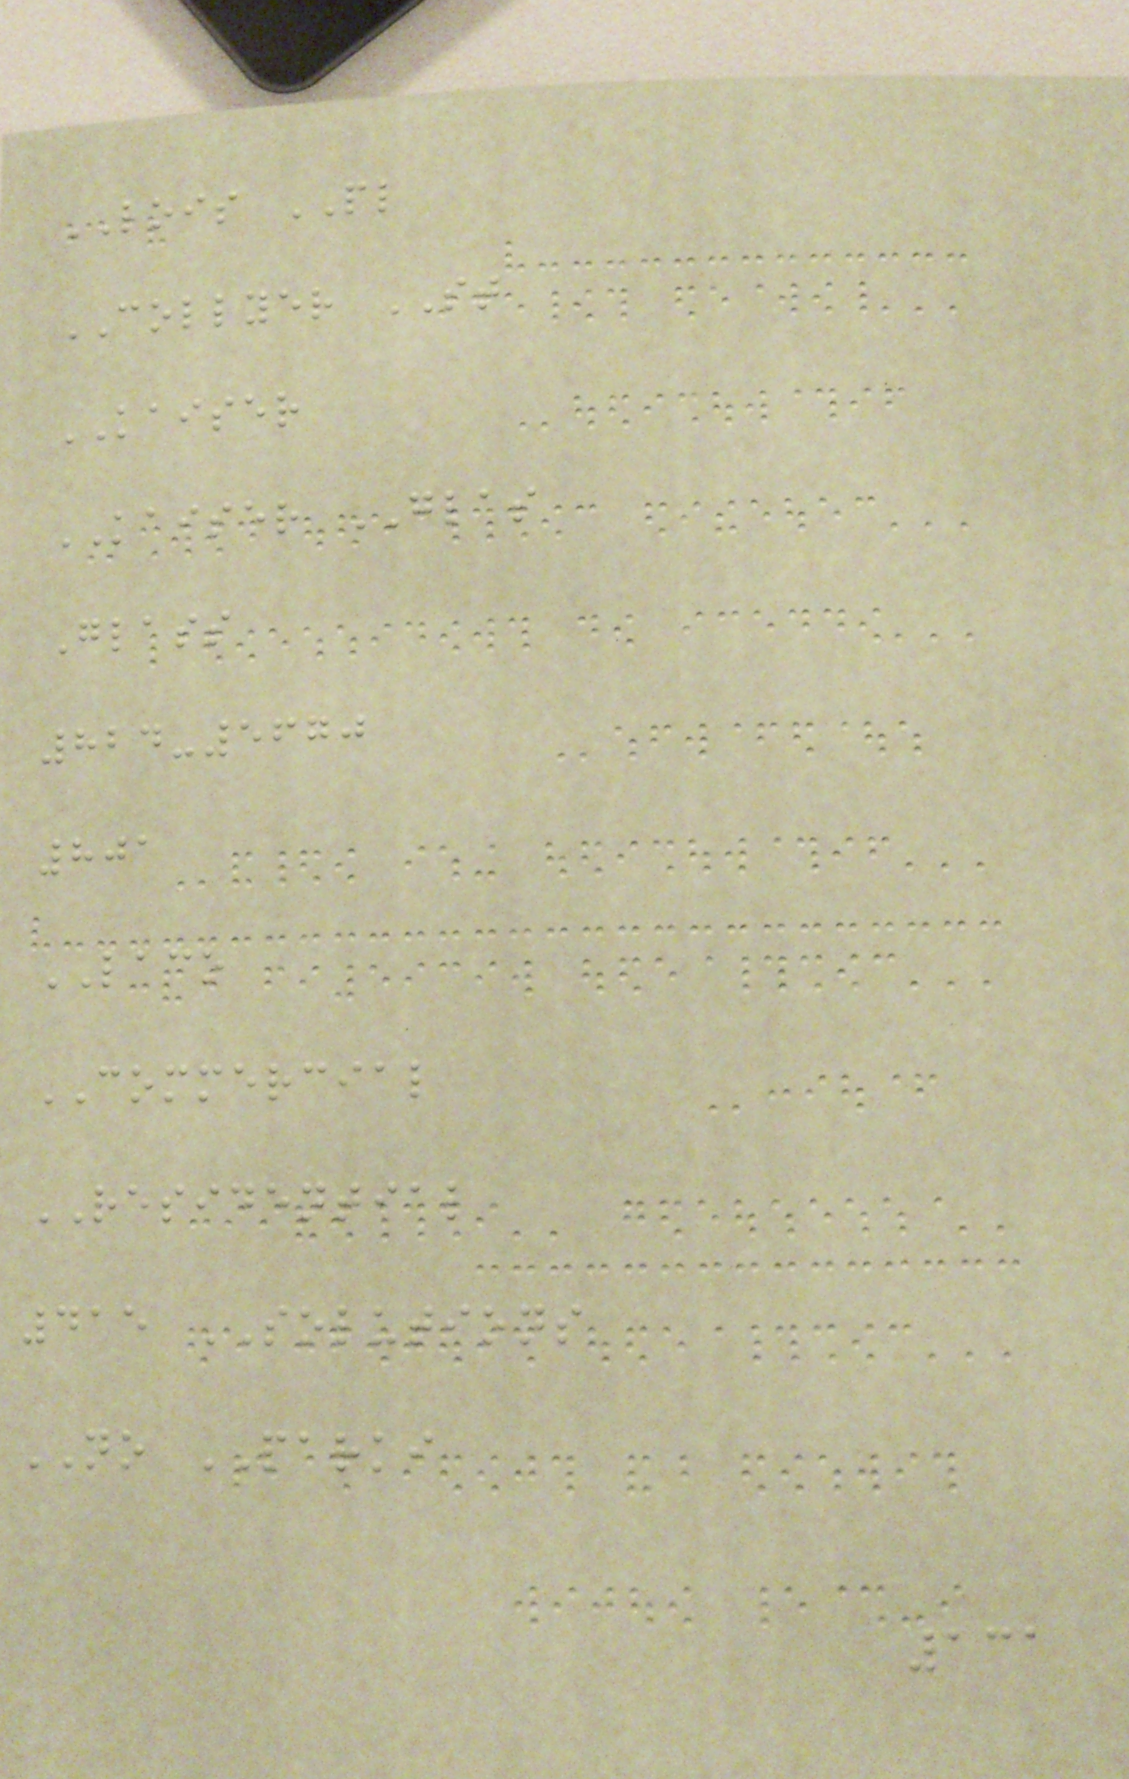LOIS PL
COLLYER ST
KAISER
KAISER GLAS
Glass
824-5670
801
LACO
COMMERCIAL
RESIDENTIAL
415 SOLUTIONS
NO PARKI
131
